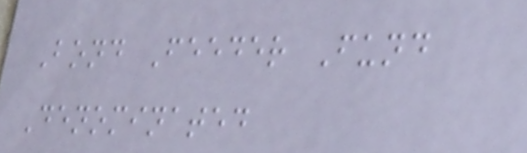Bond Feeder Fund
Denominated
